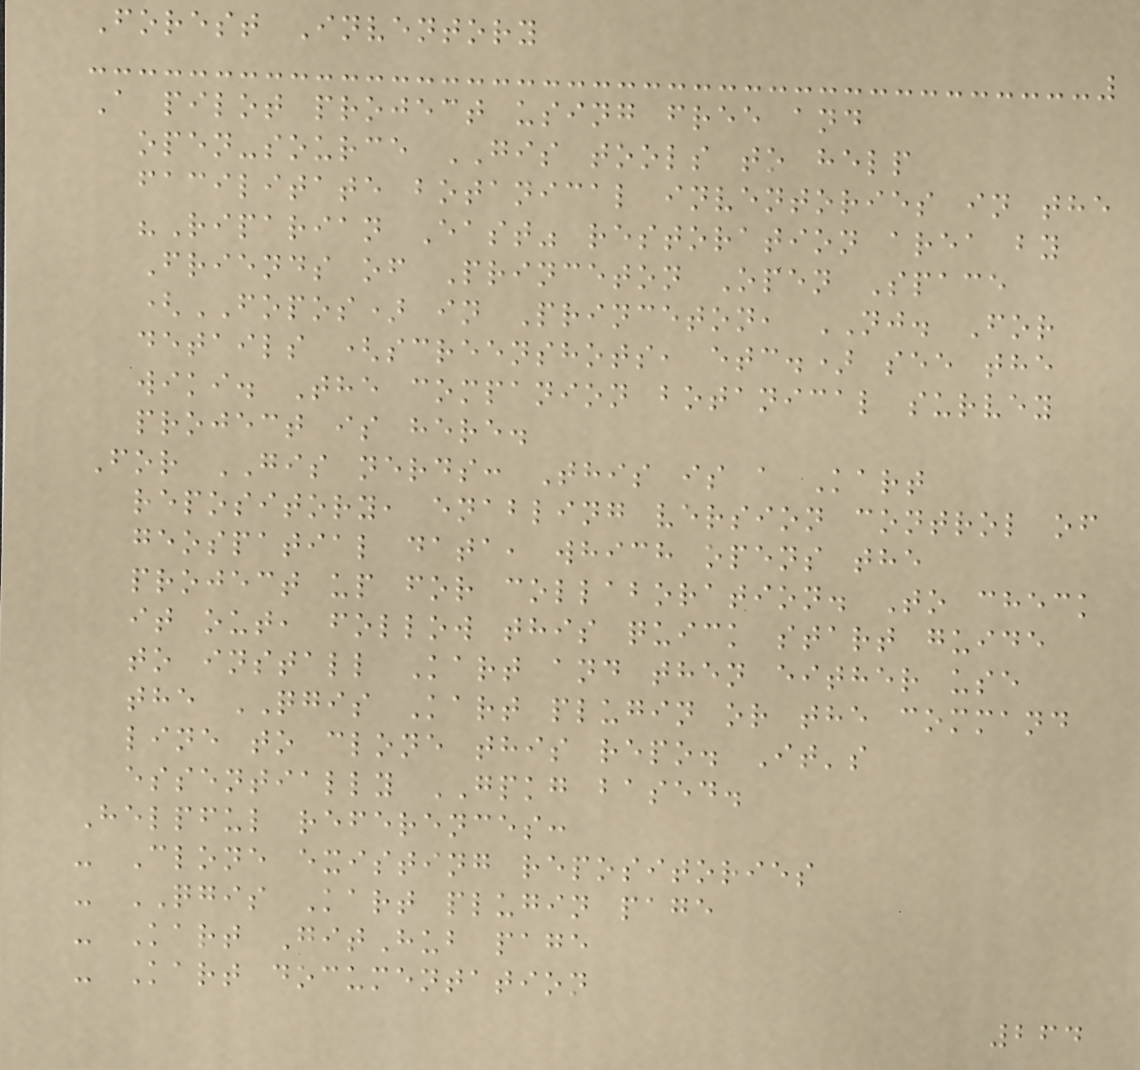Forest Inventory
A pilot project using free and
open-source GIS tools to help
facilitate botanical inventories in the
"Riparian East" restoration area by
Friends of Princeton Open Space
(FOPOS) in Princeton, NJ. For
details (screenshots, etc.) see the
wiki. The companion botanical survey
project is here.
For GIS nerds: This is a Kart
repository, enabling version control of
geospatial data, which opens the
project up for collaboration. To check
it out, follow this quick start guide
to install Kart and then either use
the QGIS Kart plugin or the command
line to clone this repo. It's
essentially GPKG based.
Helpful references:
- Clone existing repositories
- QGIS Kart plugin page
- Kart GitHub page
- Kart documentation
264
